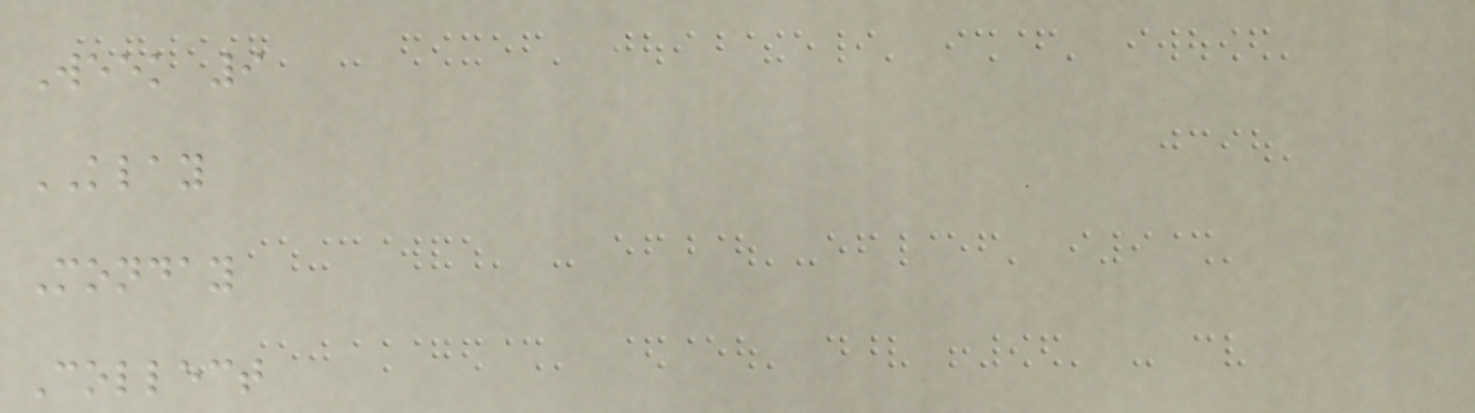Week 9
KLAY
Monday
Collect
